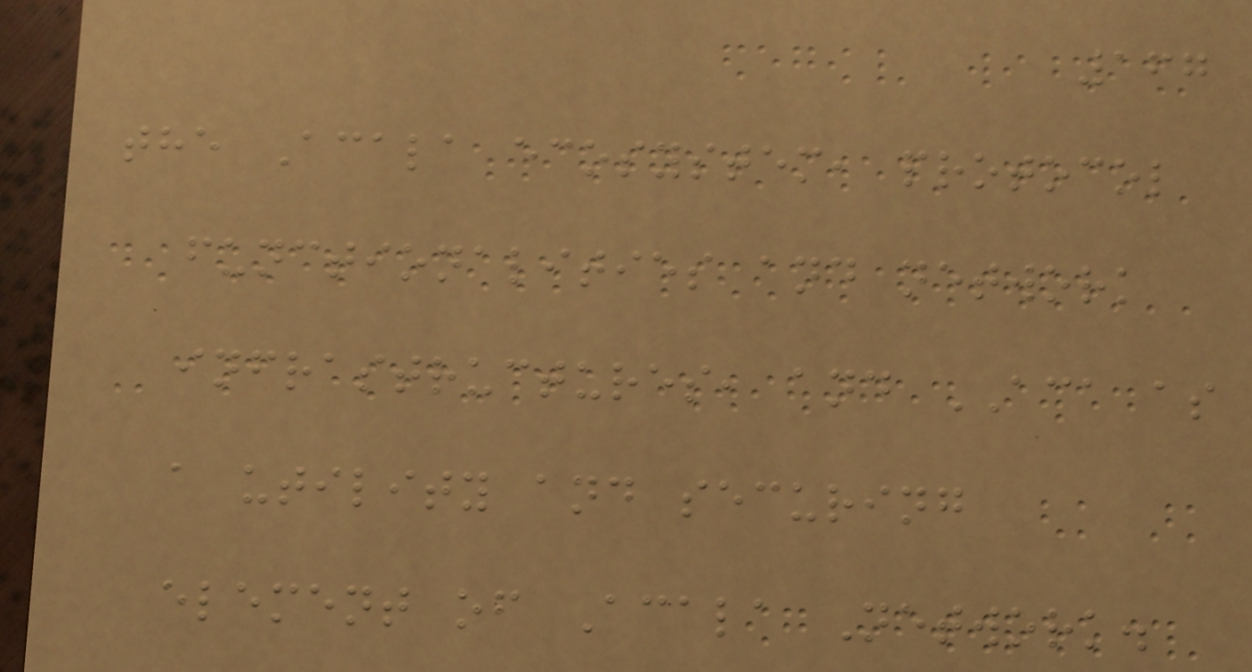167
the Acala ecosystem, protocol
functionalities and network
infrastructures, and ACA as
a utility and securing
element of Acala Network.
